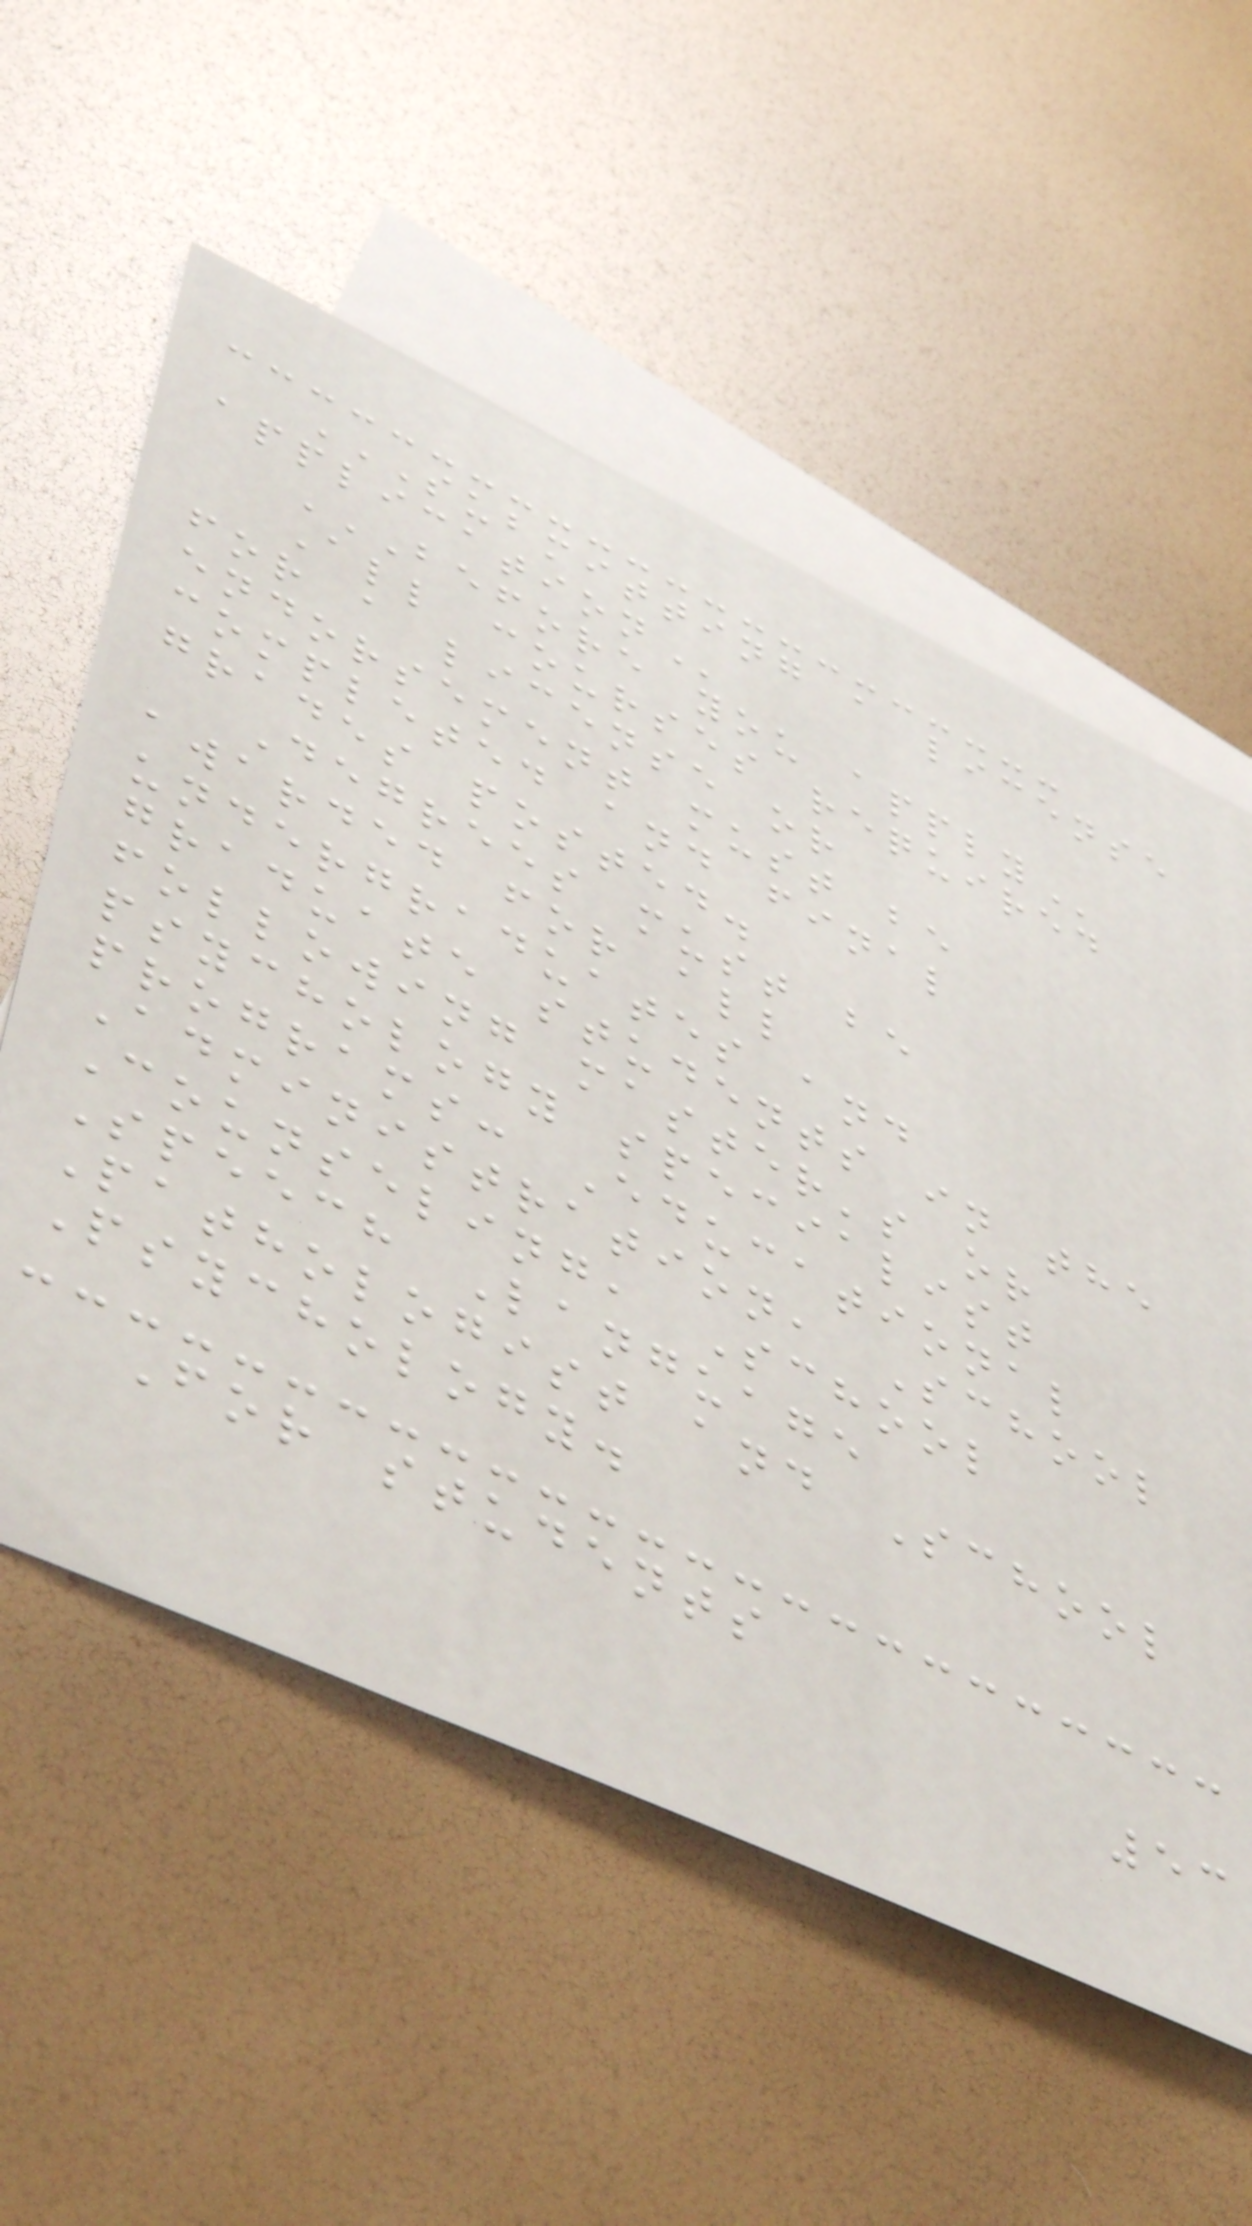SUBMITTING A LICENSE
BEFORE YOU APPLY
All courses required
for a license or
endorsement must be
completed and final
grades posted.
Degrees must be
awarded for all
undergraduates and
graduate students in the
following master's or
psychology specialist
programs: Educational
Administration, School
Counseling, School
Speech Language
Pathologist and School
Psychology.
For students
53
